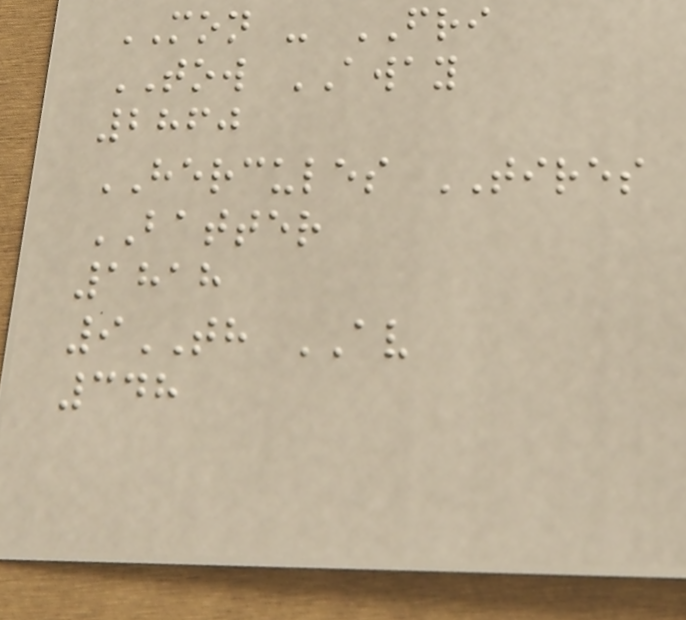MON - FRI
TOW AWAY
2860
HERCULES TIRES
BATTER
1818
9TH AV
348
